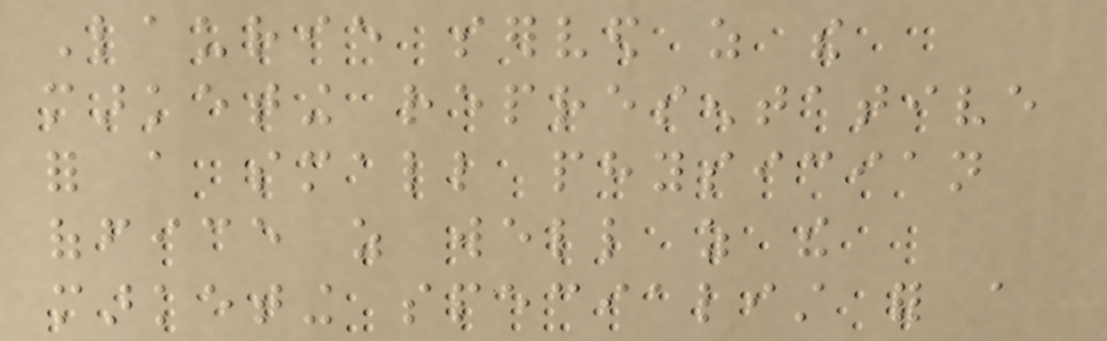Laurie served as the
marketing representative
for a small physician
office as well as the
marketing specialist for a
